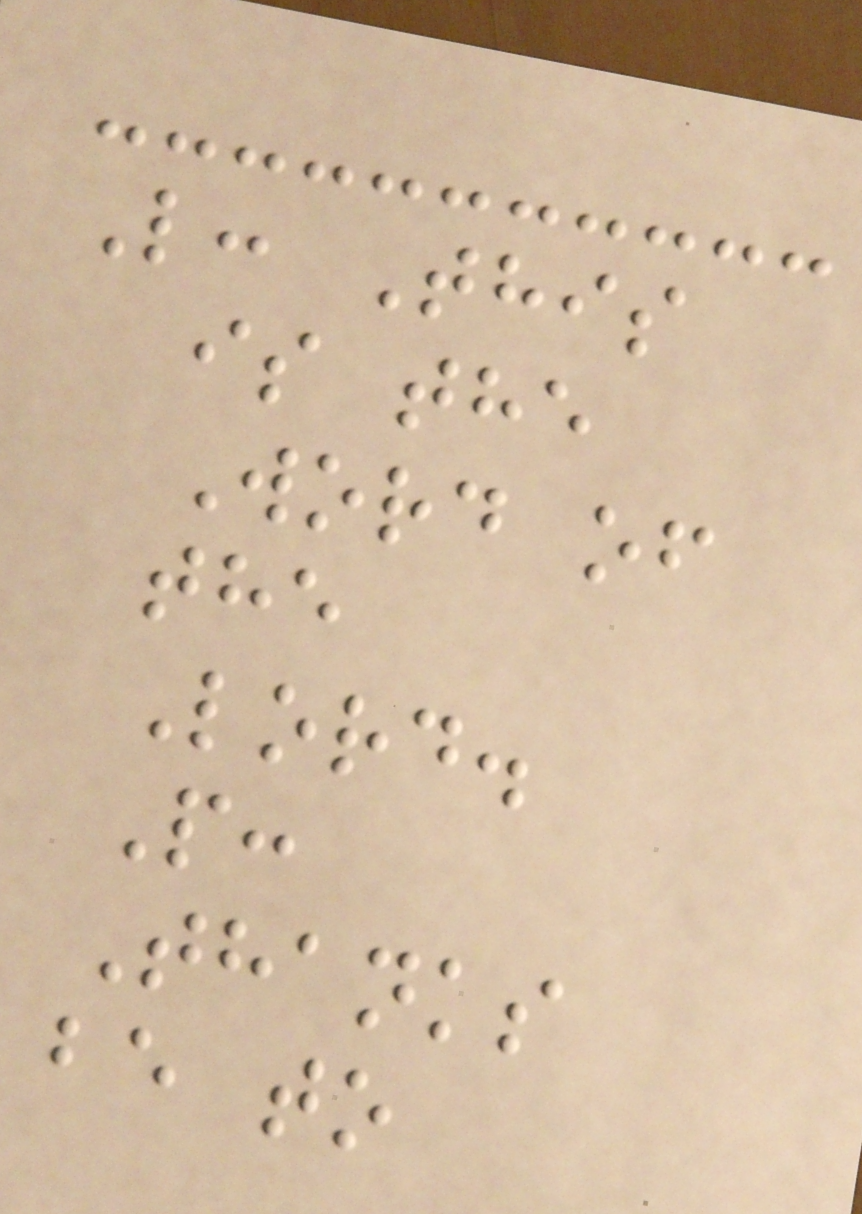L: This
is the
Word of
the
Lord.
P:
Thanks
be to
